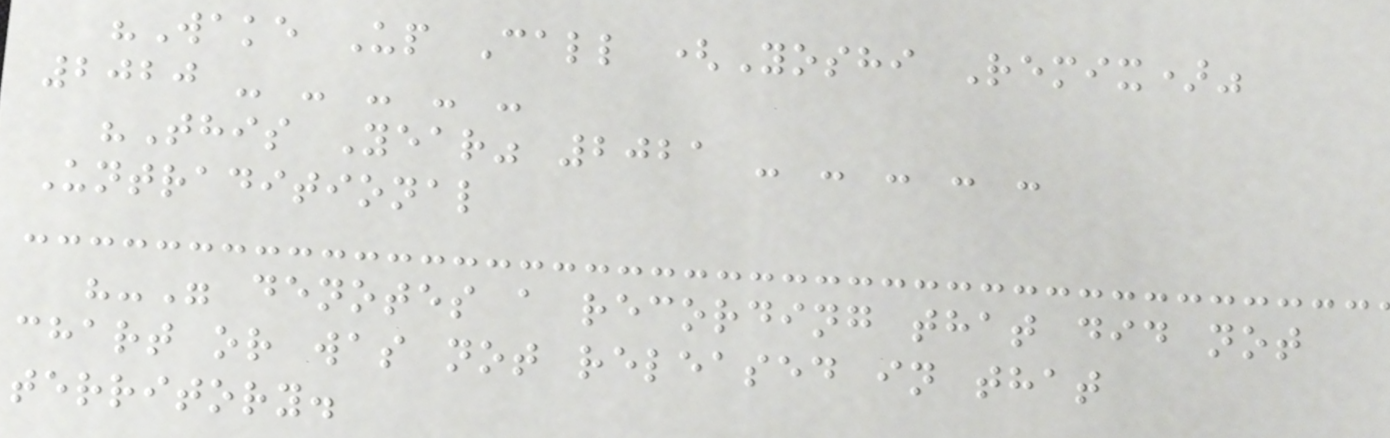"Wake Up Call (Yoshi Remix)"
2020 - - - - -
"This Year" 2021 - - - - -
Untraditional
"-" denotes a recording that did not
chart or was not released in that
territory.
